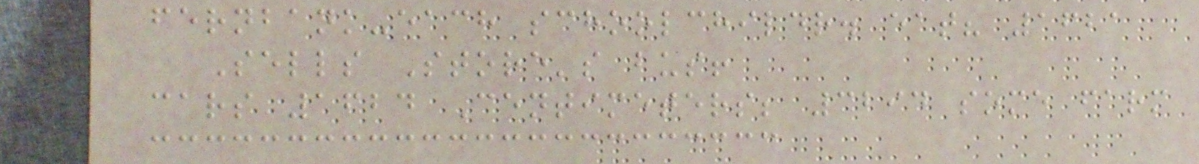fernbank-each schoolchildr. eat? 1621
Sells Store's bus!
cars 1624 Centimeters; 3294 some farm
